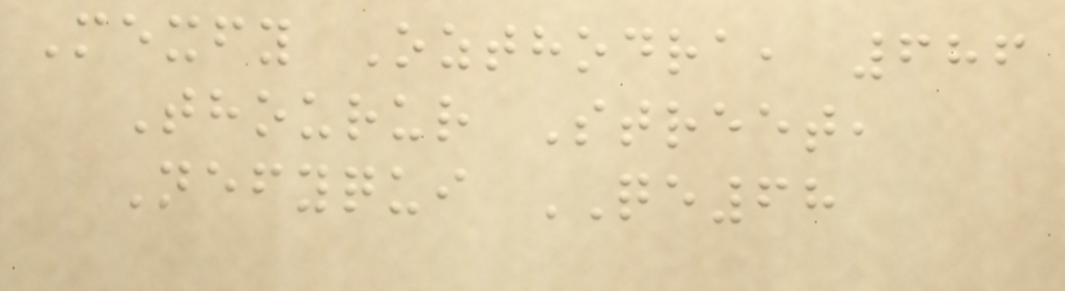Mexfy Ozthodra, 686
Thourur Street,
Nefyqui QE68
